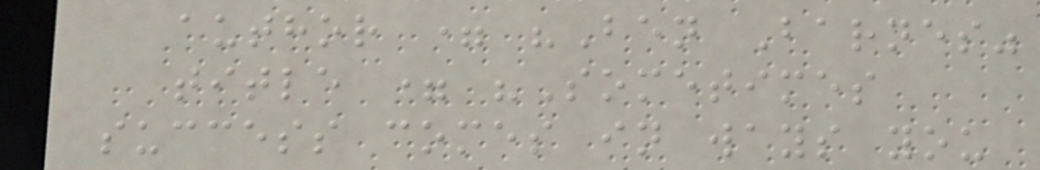author = "Ben Barnes"
title = "Sometimes
success comes in ways you
